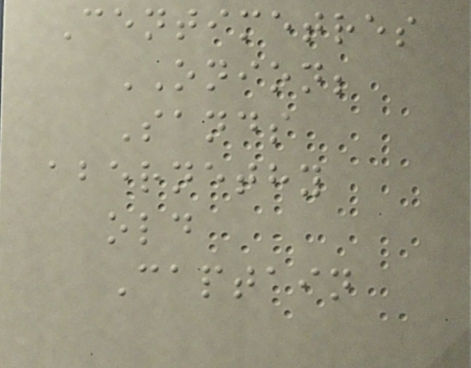Centimetres
ONION;
Sands
abernethy
old
Captain
